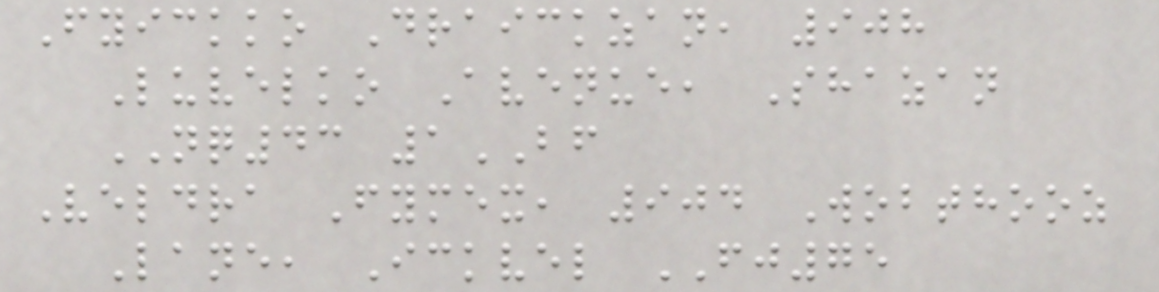Fyickko Draickzan, 908
Luvelko Avenue, Shazan
NQ43 1BF
Veldra Fymex, 904 Wobthooz
Lane, Ickvel FJ75
